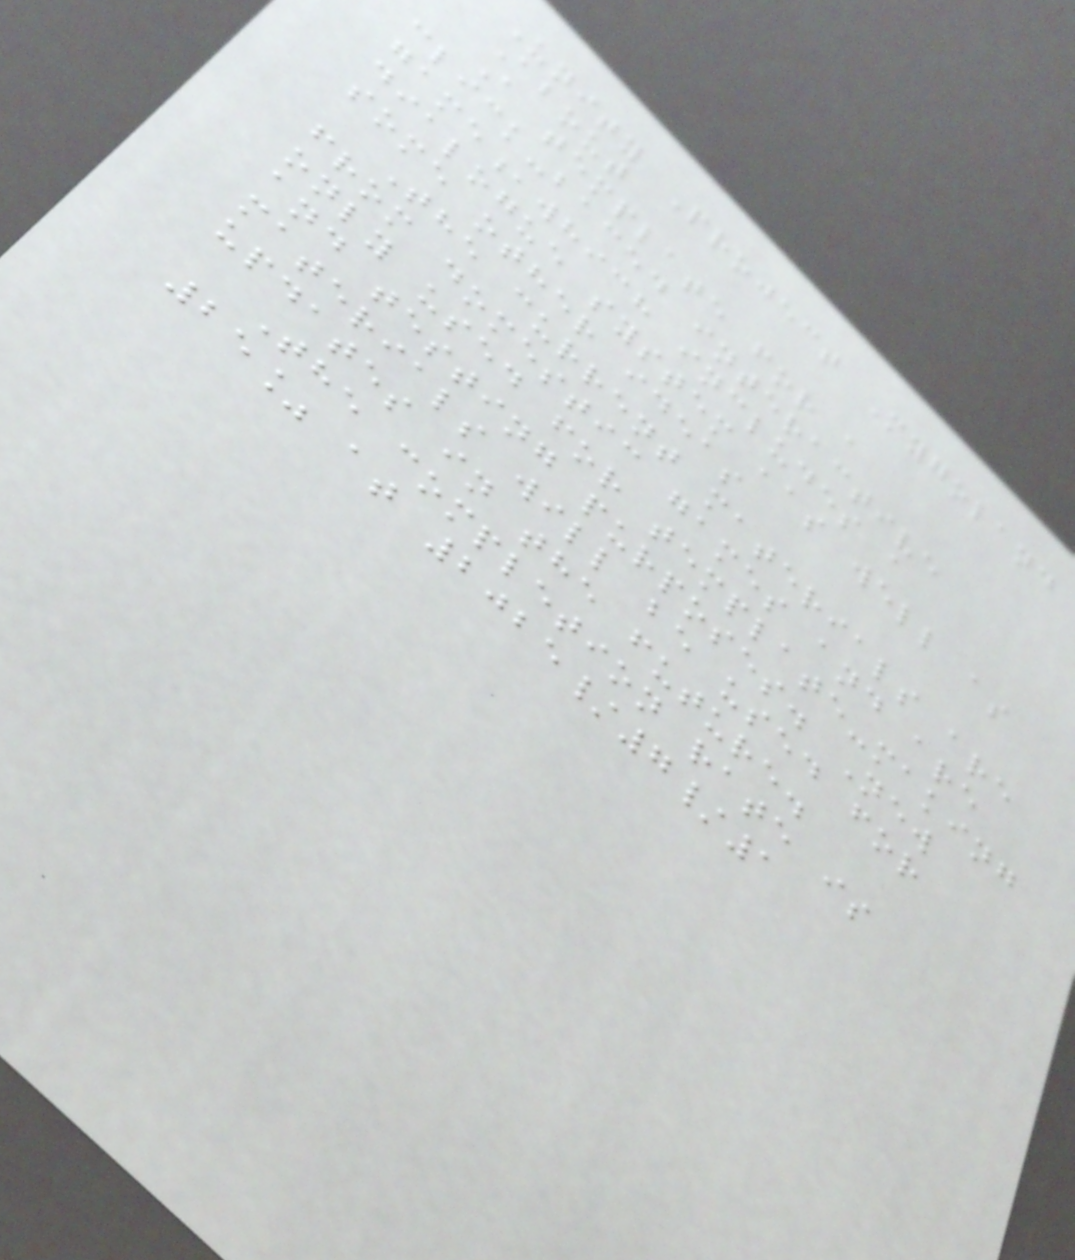Unity Project Mygoland
About
A template for a
click-baced interactive
game,which includes a
dialogue system ,as well as
some other ideas
The current materials are
from domestic games and are
only used for template-making
and testing purposes. New
materials will be used for
updates in the future.
The completion rate is
25% at 2025/7/1
